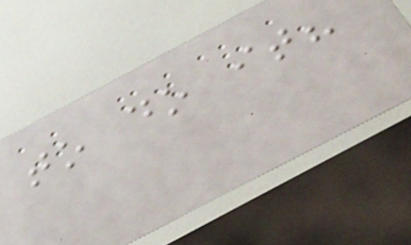to do it?
